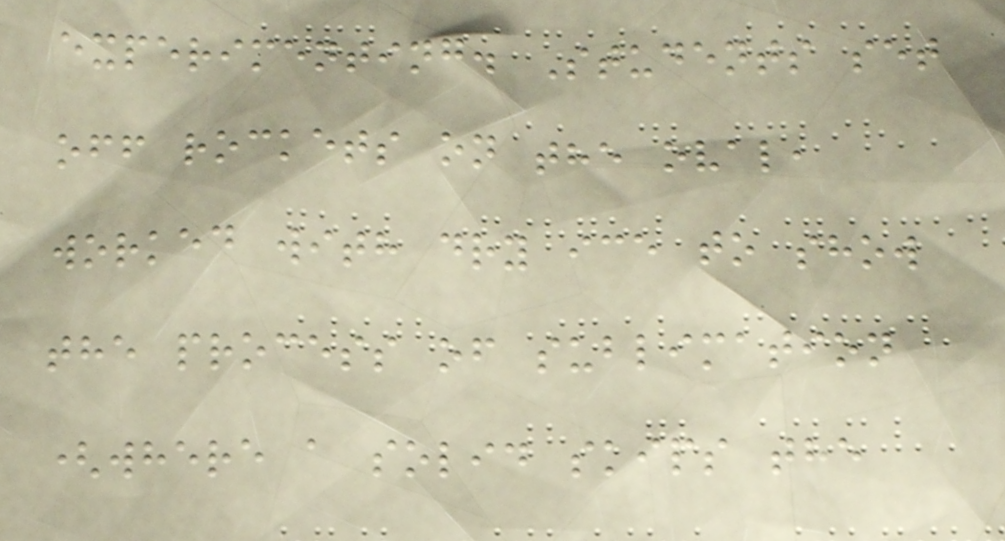experimenting. Students set
off rockets on the oval,
worked with dry ice to show
the process of sublimation
(where a solid skips the
